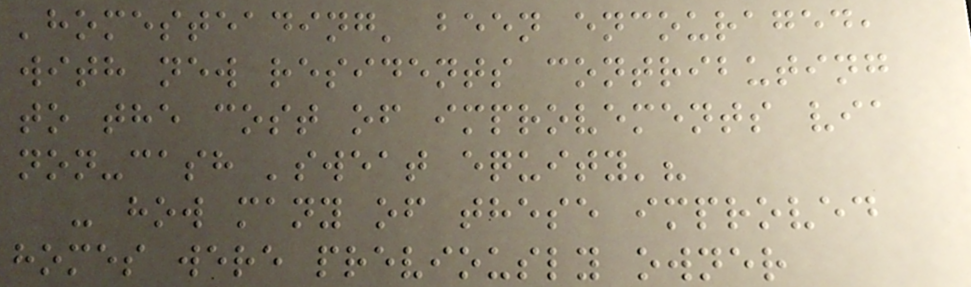'homesteading' been encouraged,
with new residents contributing
to the cost of improvements via
non-cash 'sweat equity'?
- how many of these improved
homes were previously owner
